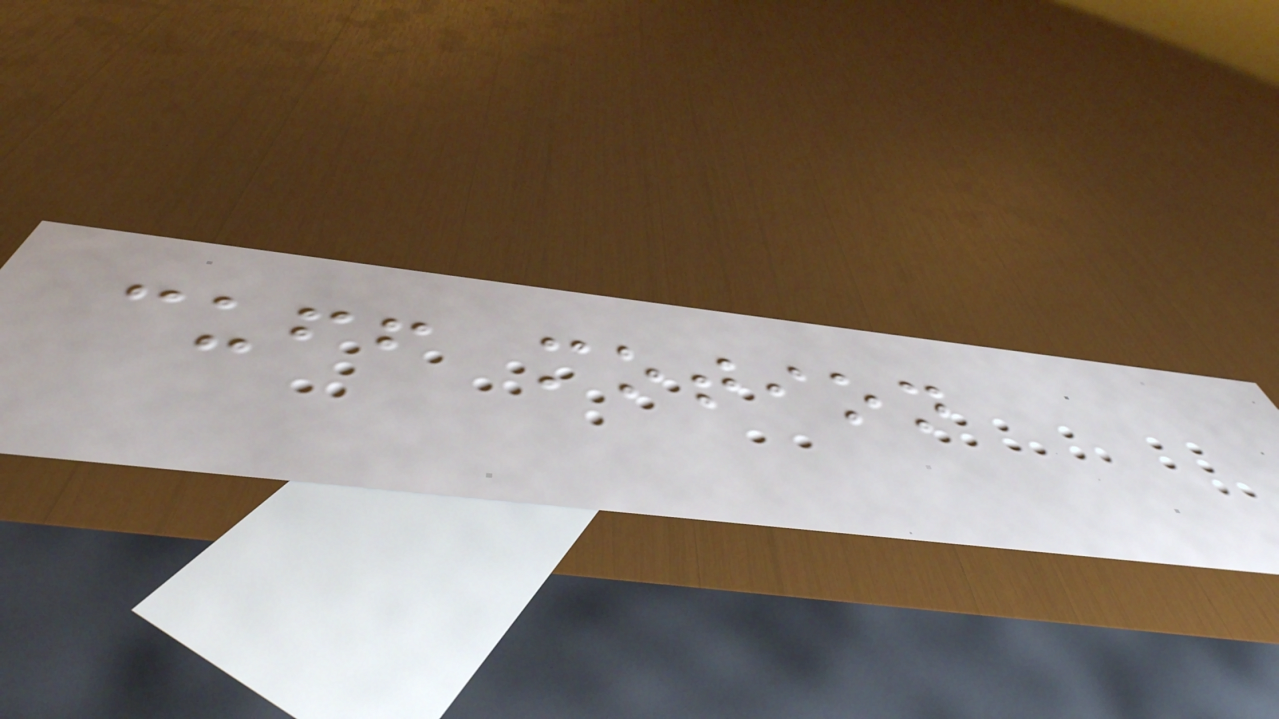cuff motion
